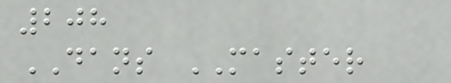208
DANS MASTER
